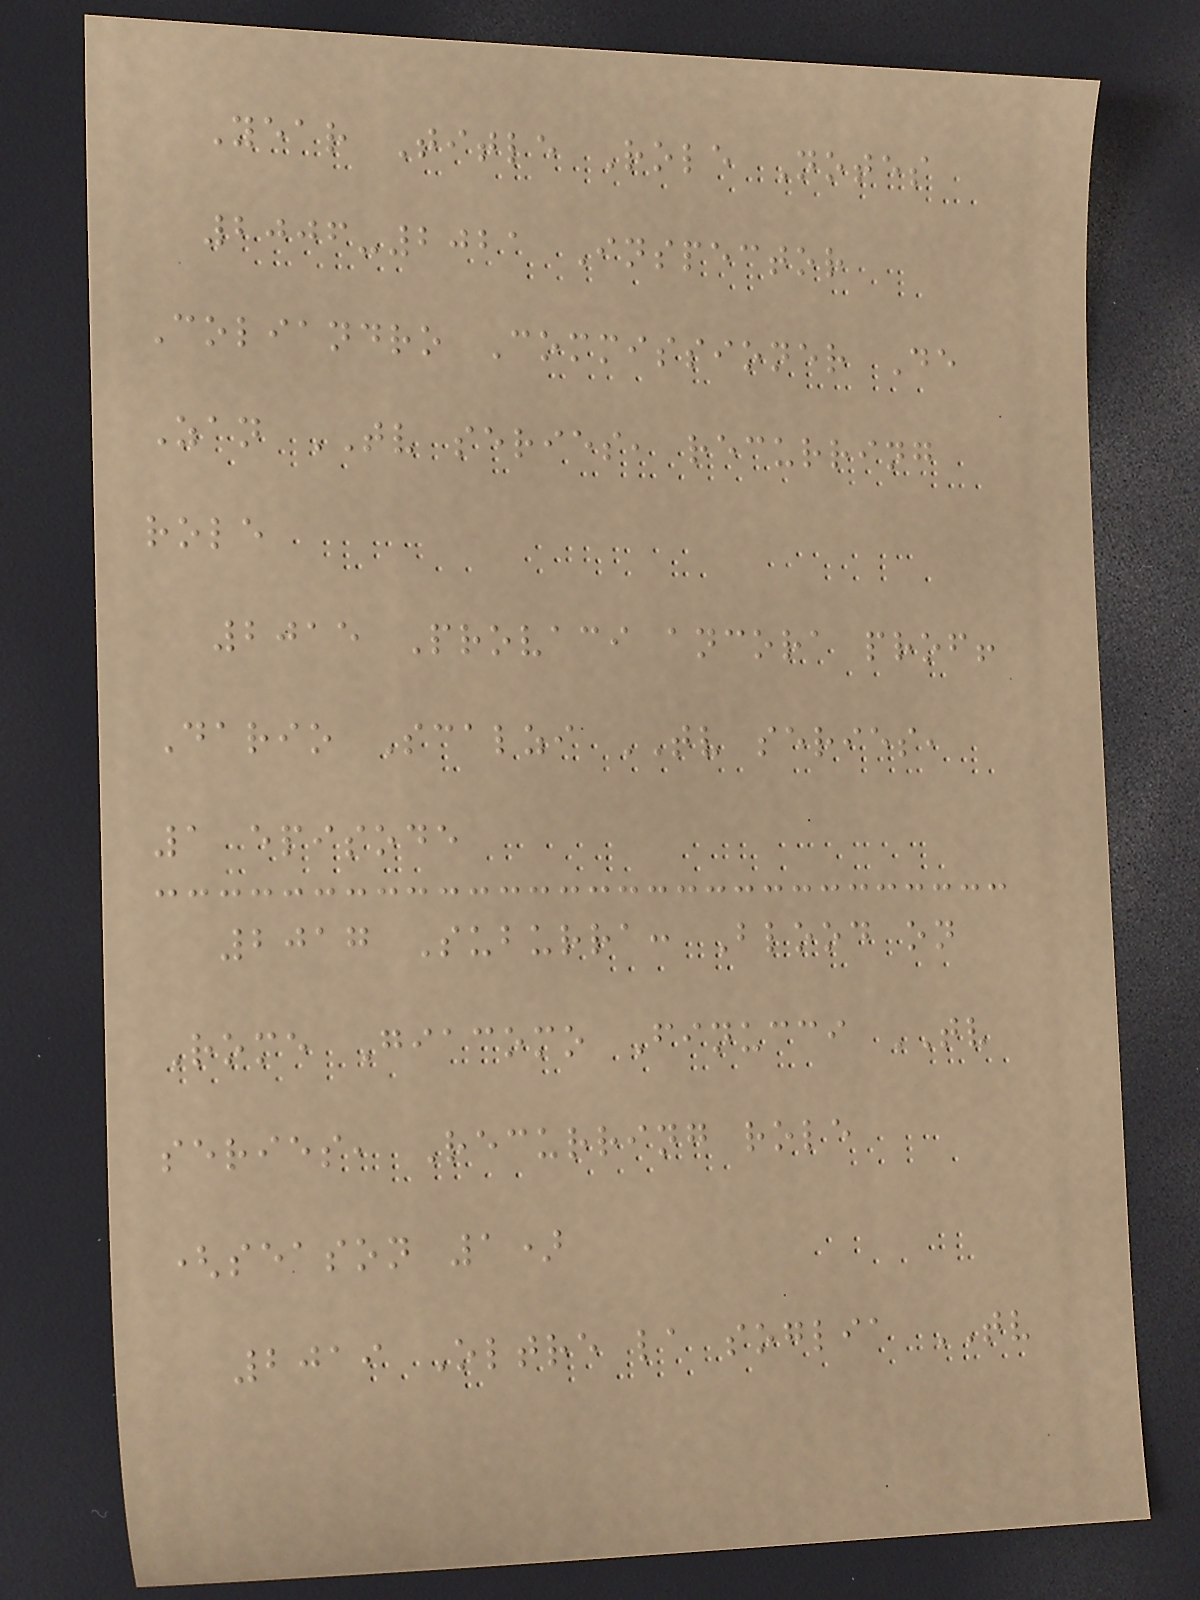Year Title Role Notes
2006-2021 Inspector
Coliandro Commissioner De
Zan TV series, recurring
role
2015 Provaci ancora prof!
Dario Scalzi TV series,
1 episode
2017 Suburra: Blood on
Rome Giacomo Finucci TV
series, Recurring role
(season 1)
2019 Oltre la soglia TV
